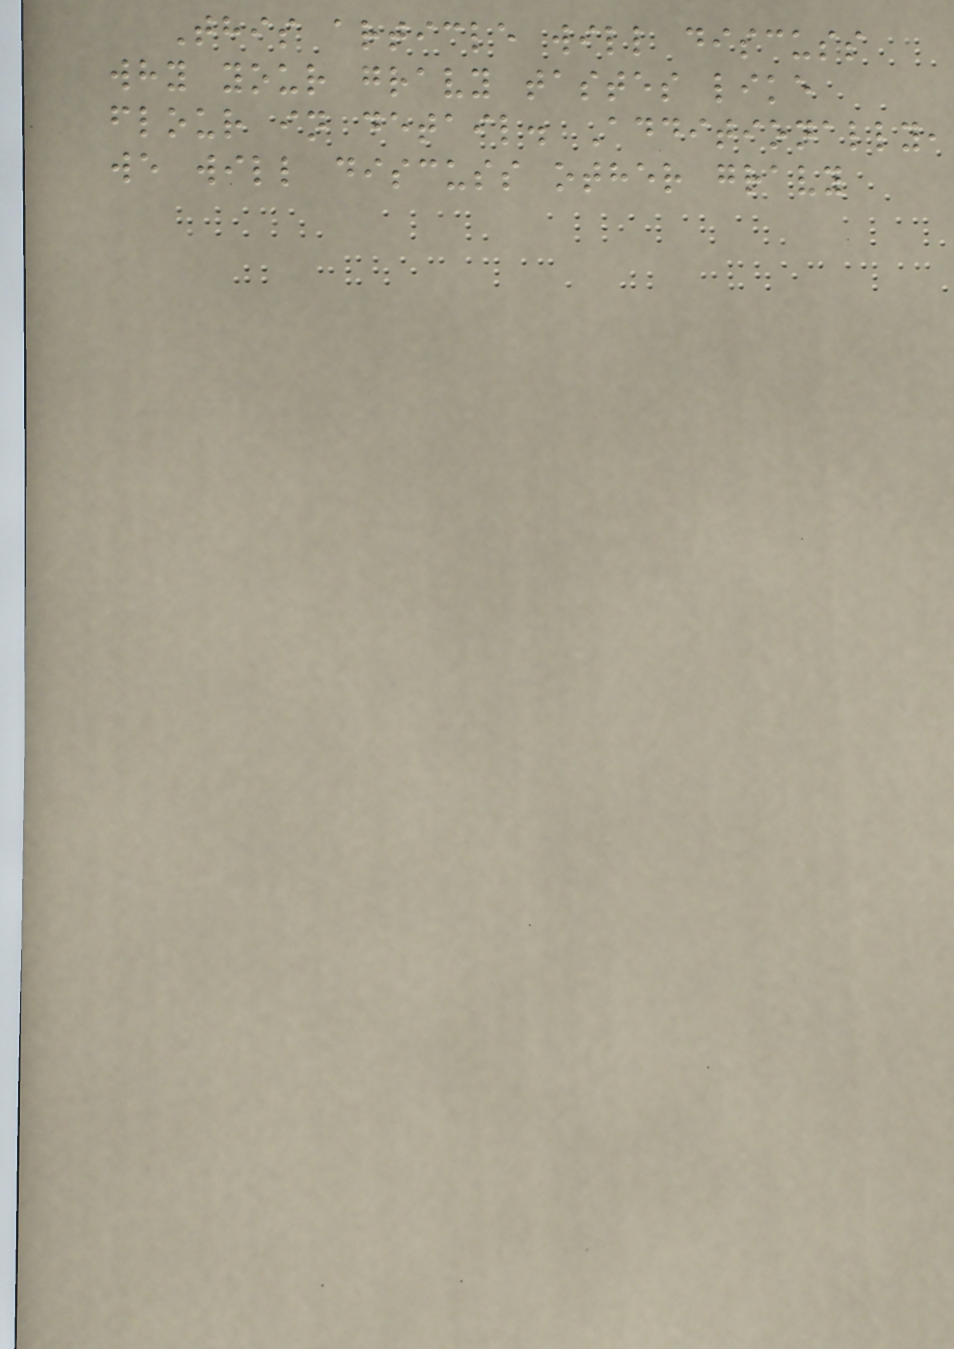This article will discuss
why your gravy tastes like
flour in detail. Additionally,
we will discuss other gravy
